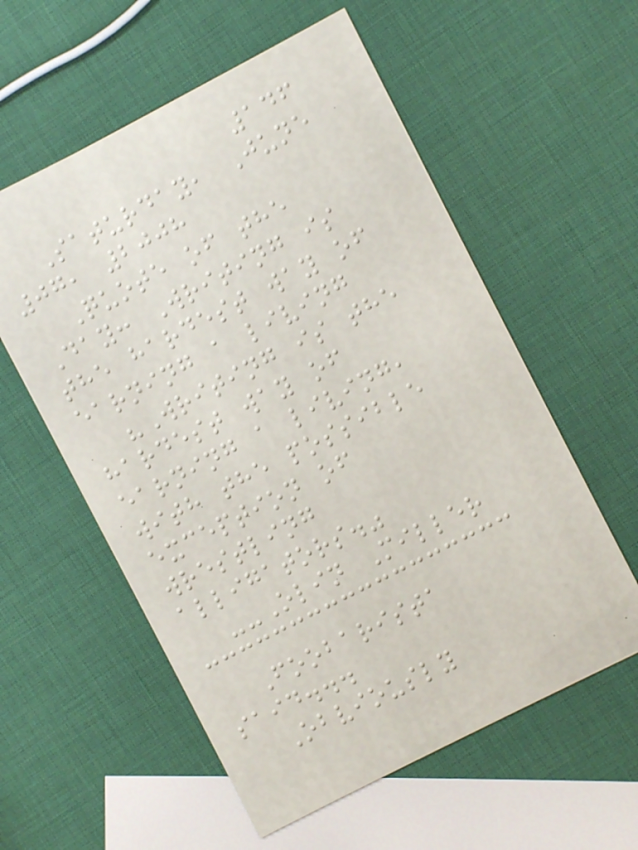146
Saturday, June
07, 2008
Quote of the
Day: Writing is
the hardest way of
earning a living
"Writing is the
hardest way of
earning a living,
with the possible
exception of
wrestling
alligators."
--Olin Miller
Foobarista
said...
Obviously
